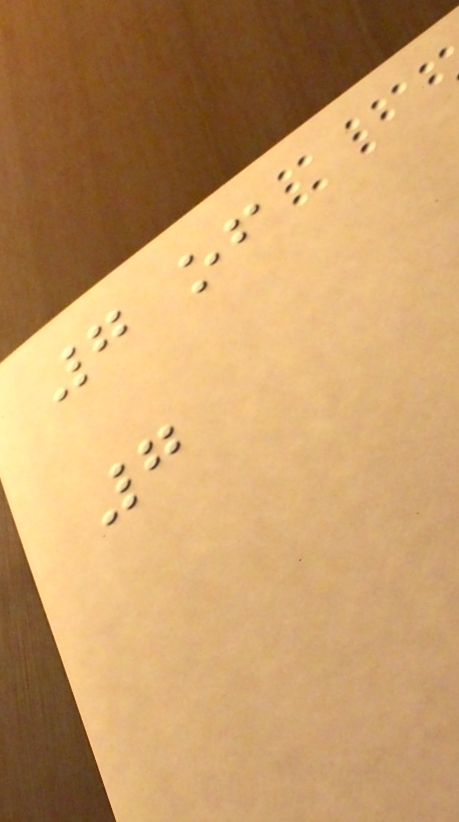7 of
7
